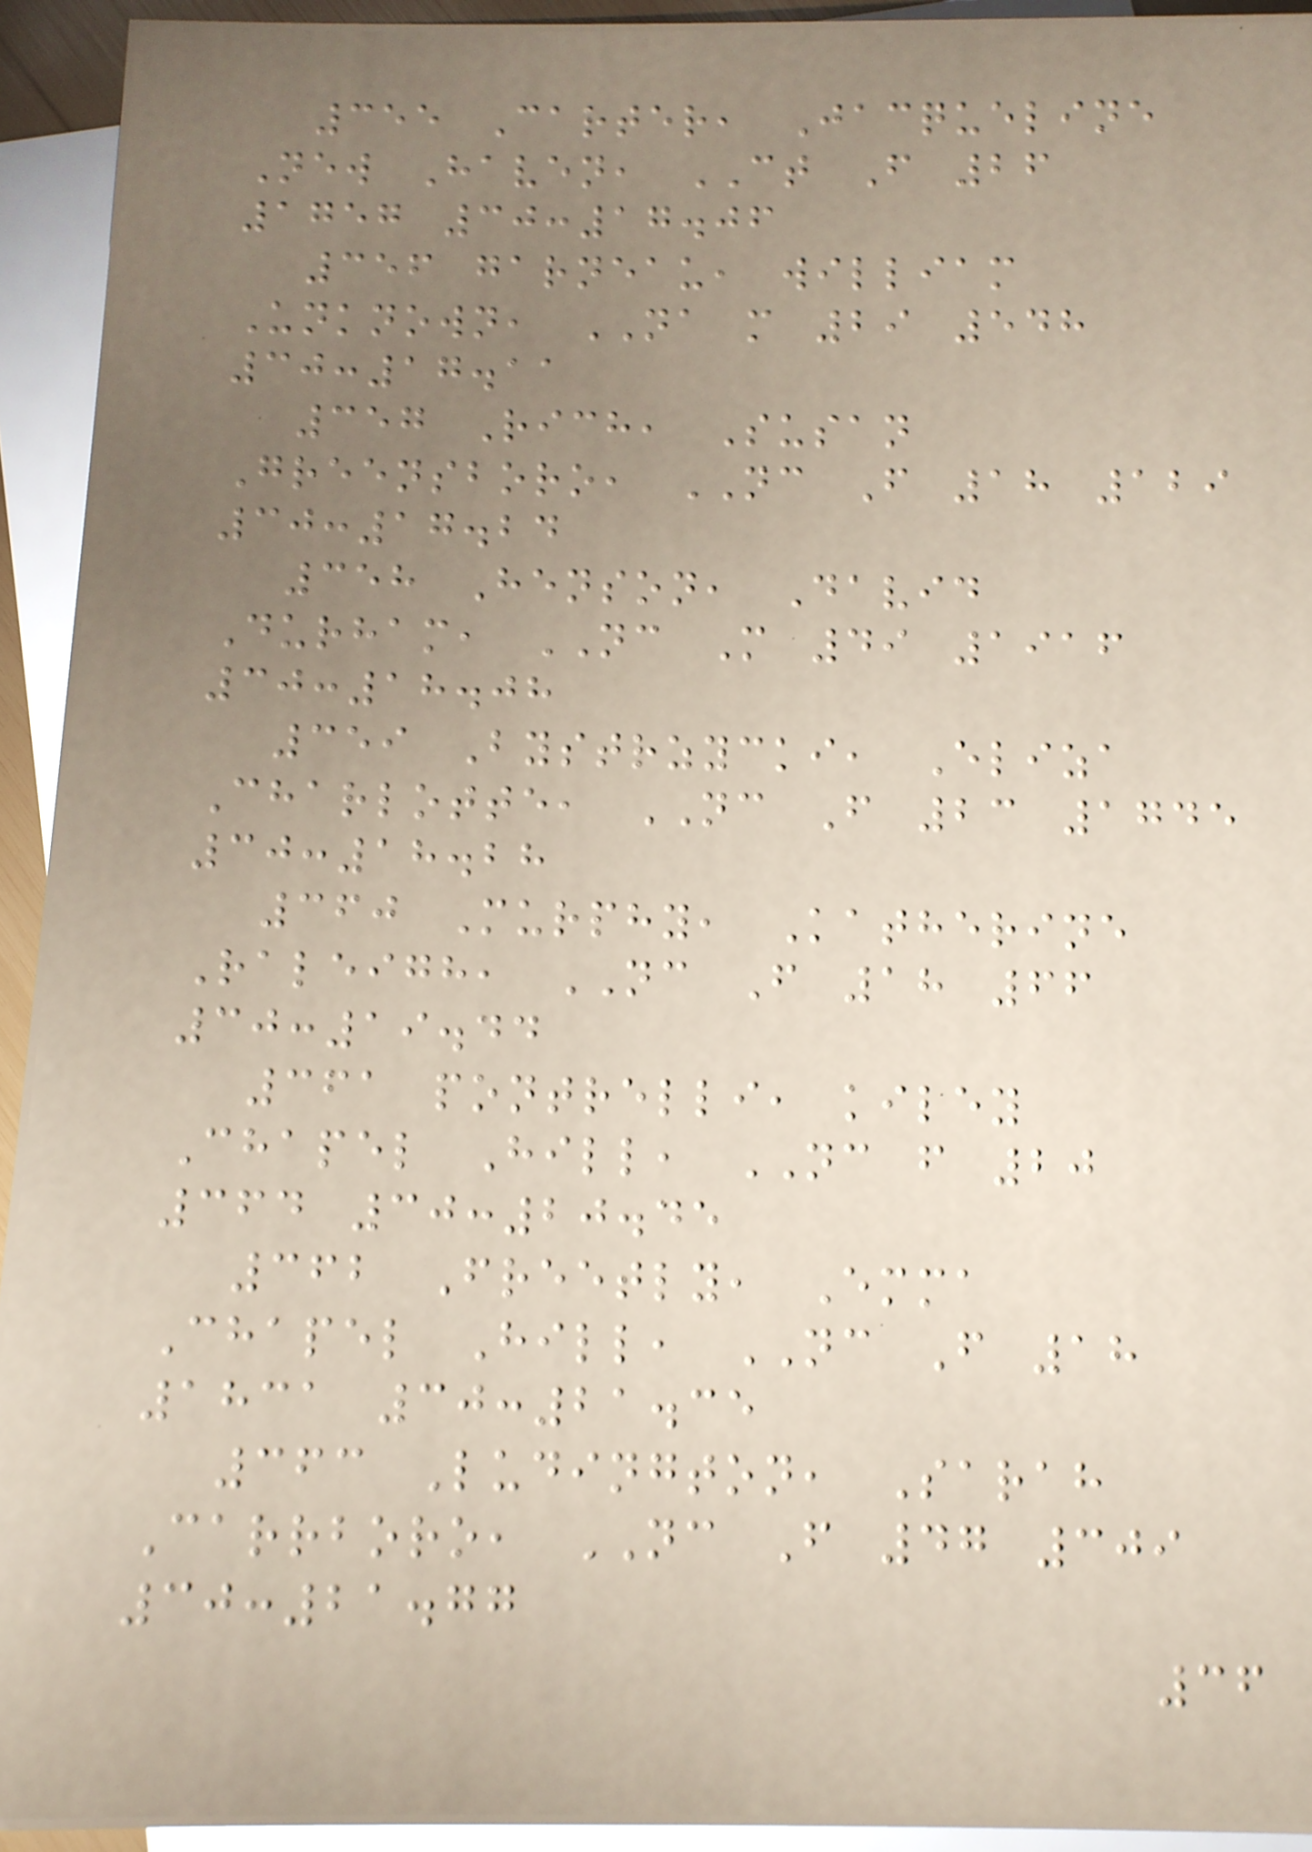355 Carter, Jacqueline
New Haven, CT F 26
1757 30:17.06
356 garneau, william
Unknown, NA m 29 548
30:17.11
357 Rich, Susan
Greensboro, NC F 18 129
30:17.24
358 Henson, David
Durham, NC M 49 1916
30:18.08
359 Bystrzycki, Eliza
Charlotte, NC F 23 1745
30:18.28
360 Murphy, Katherine
Raleigh, NC F 18 66
30:19.44
361 pontrelli, kiley
Chapel Hill, NC f 20
364 30:20.45
362 Freetly, Emma
Chapel Hill, NC F 18
1831 30:21.35
363 Ludington, Sarah
Carrboro, NC F 47 309
30:21.77
36
